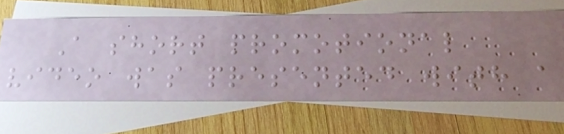A short promotional
video was presented with a
